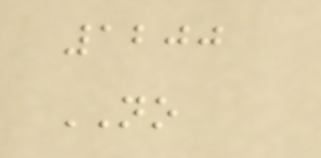1200
NO
